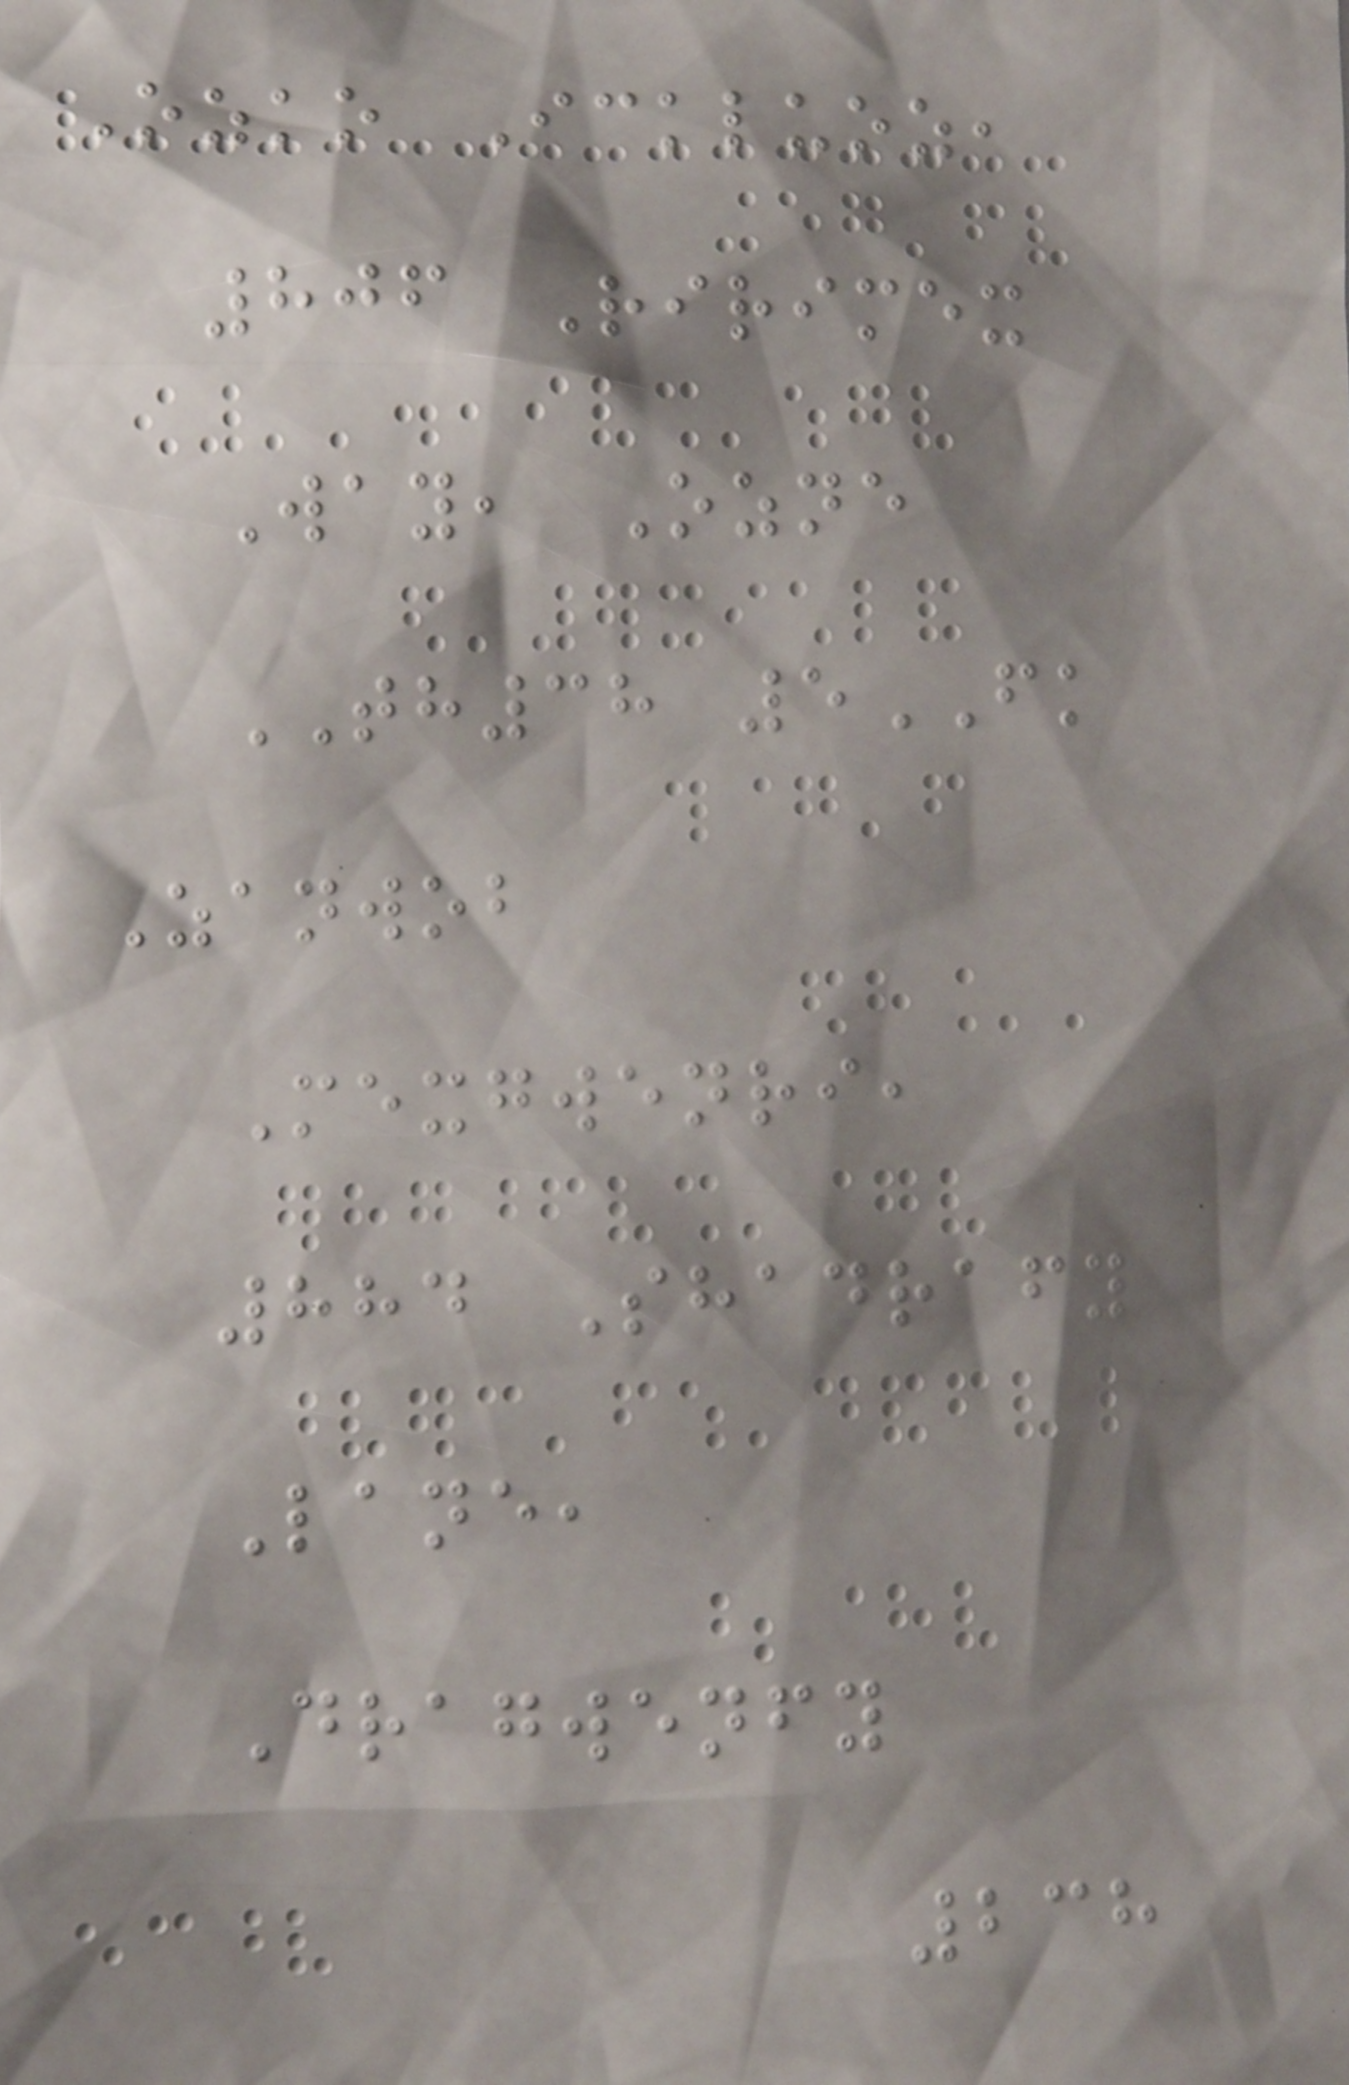Ozko Ickluoz,
806 Ririmex
Way, Ozne
TH38 5FK
Zanwob
Mexgwenri,
884 Shadrafy
Lane,
Dragwenfy
238
